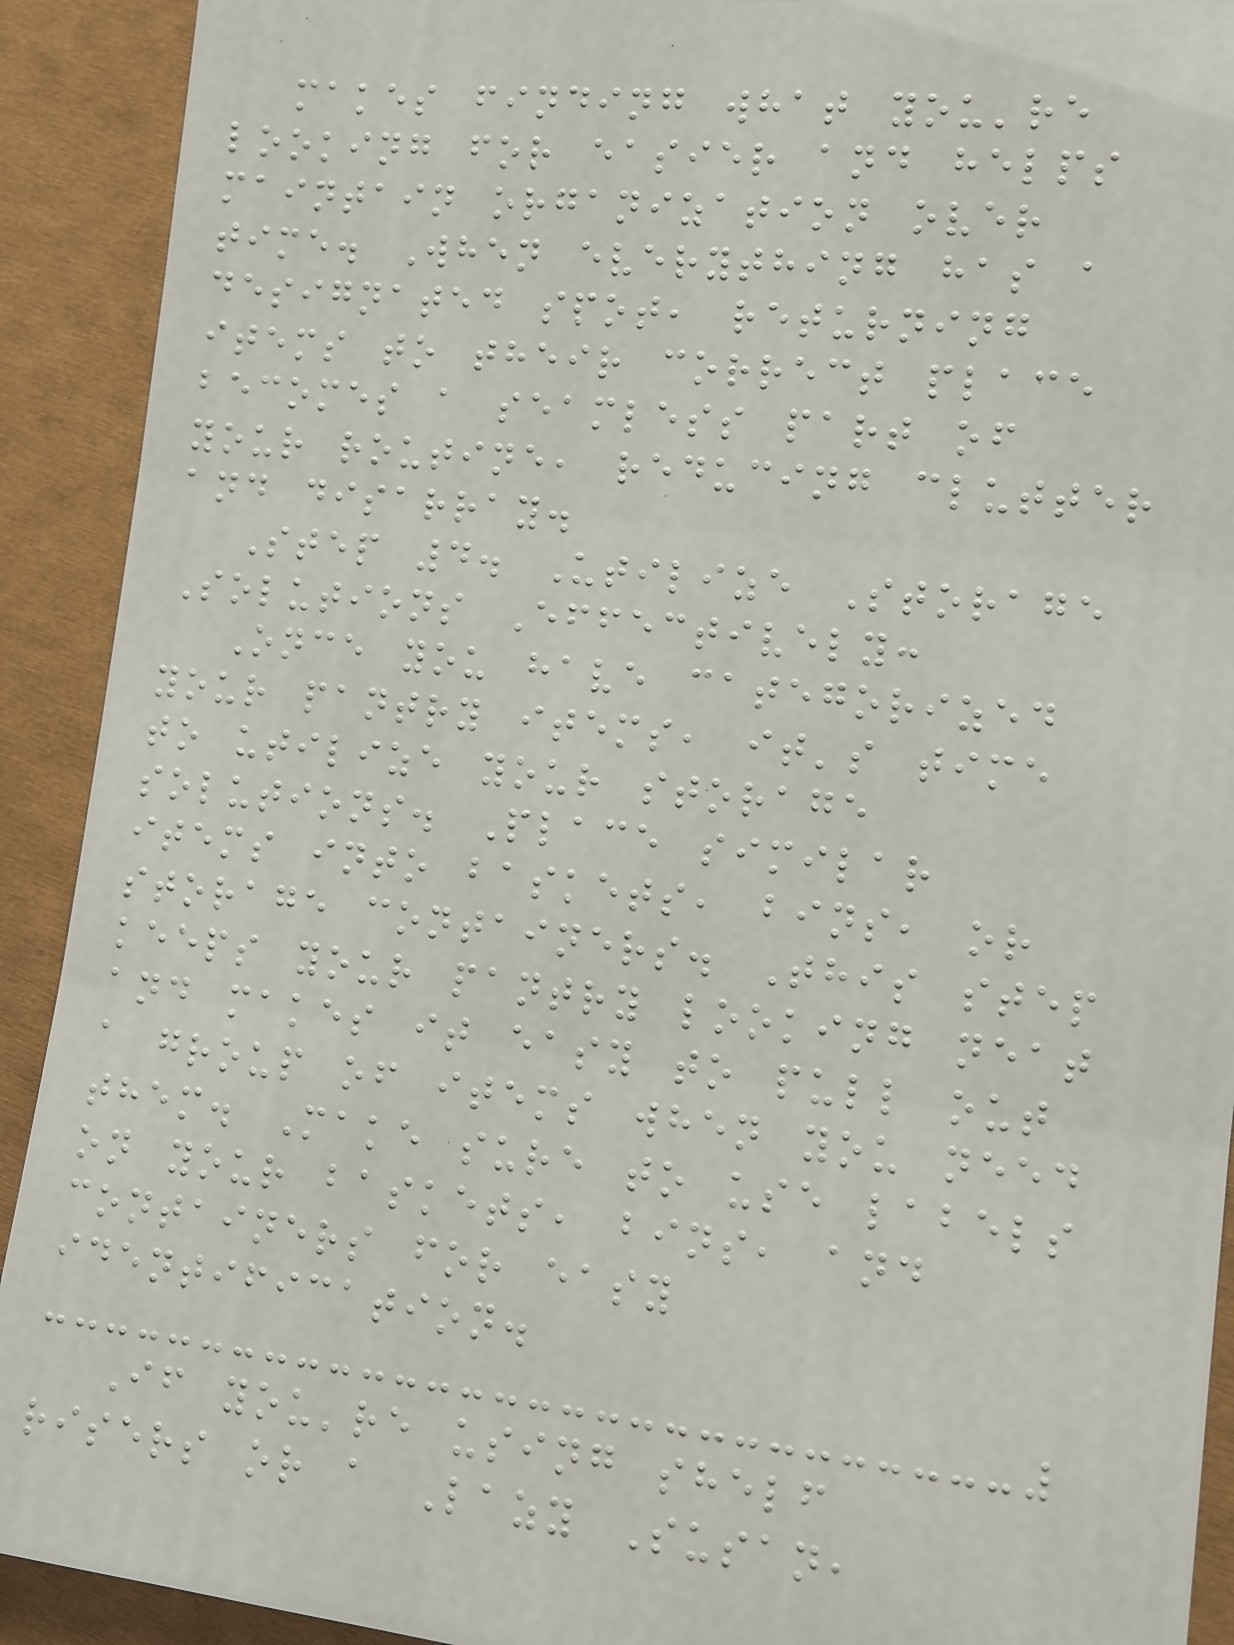makes finding what you're
looking for easier and helps
maintain organization over
time. When everything has a
designated spot, returning
items to their correct place
becomes a seamless part of
your routine, reducing clutter
and disarray.
Step 4. Utilize Storage
Solutions Effectively:
Once you have categorized
your pantry items, it's time
to utilize your storage
solutions. Place similar
items into baskets, bins, or
storage containers. This step
keeps your pantry looking neat
and makes it easy to pull out
a group of items when you need
them. Make sure to use labels
on your baskets, bins, and
containers for easy
identification.
If you're using shelf
risers or a Lazy Susan,
